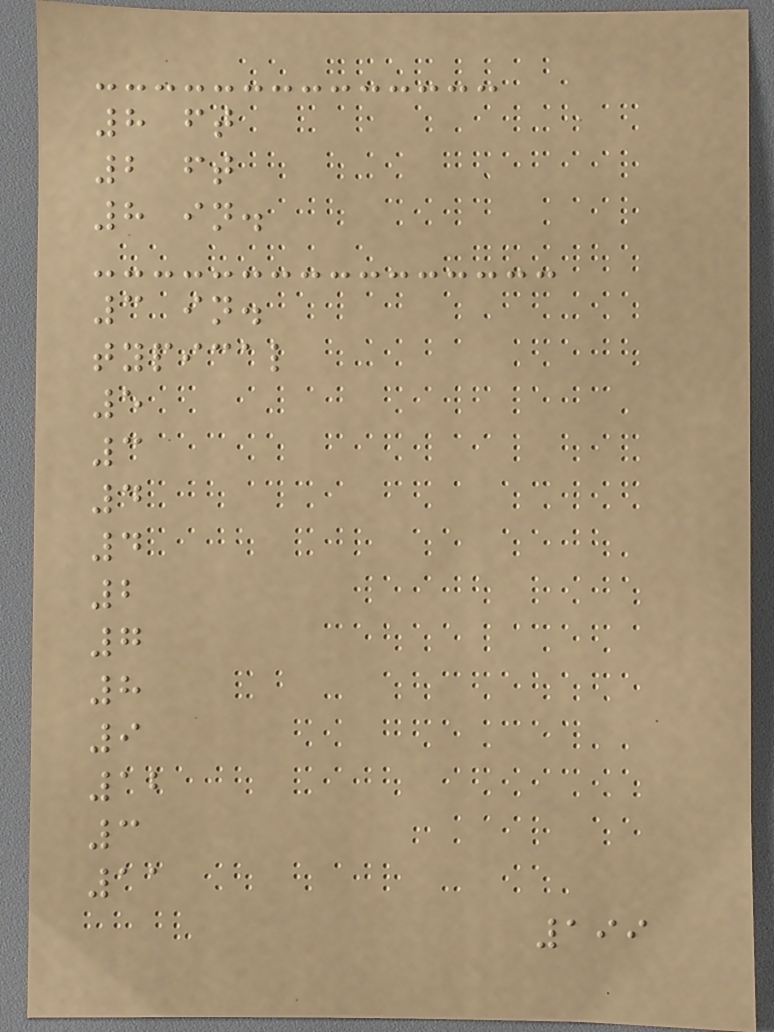8 ft
2 ft
8 in.
3 in.
typical
5
3
4
4
2
7
8
9
12
3
11
199
